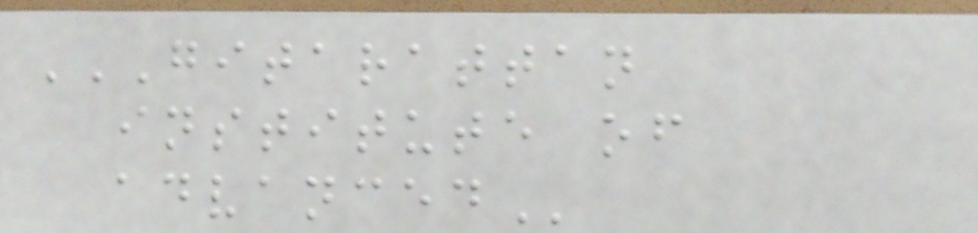GITARATTAN
INSTITUTE OF
ADVANCED
